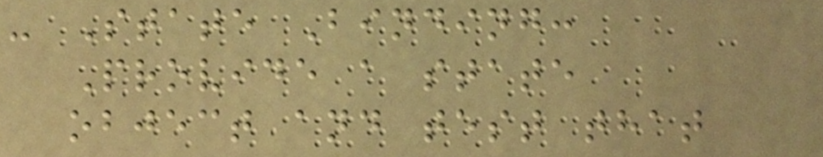- State Binding:
Provide a state
object and test that
